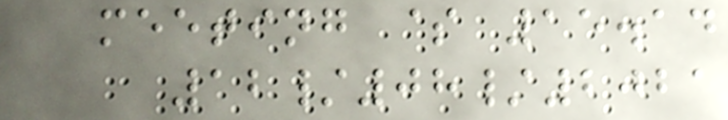meeting $ 15.14
12/08/2021
